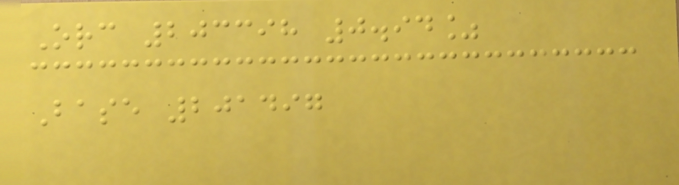Orc 203398 0.94%
Base 201497
